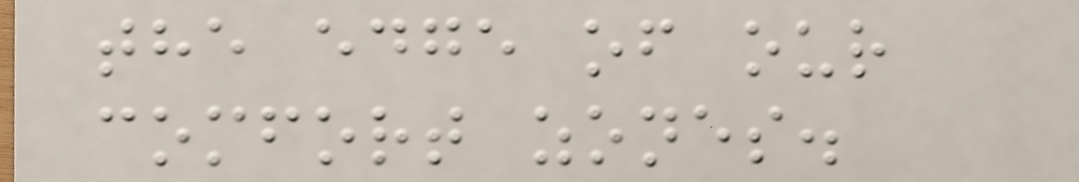the edge of our
comfort zones.
